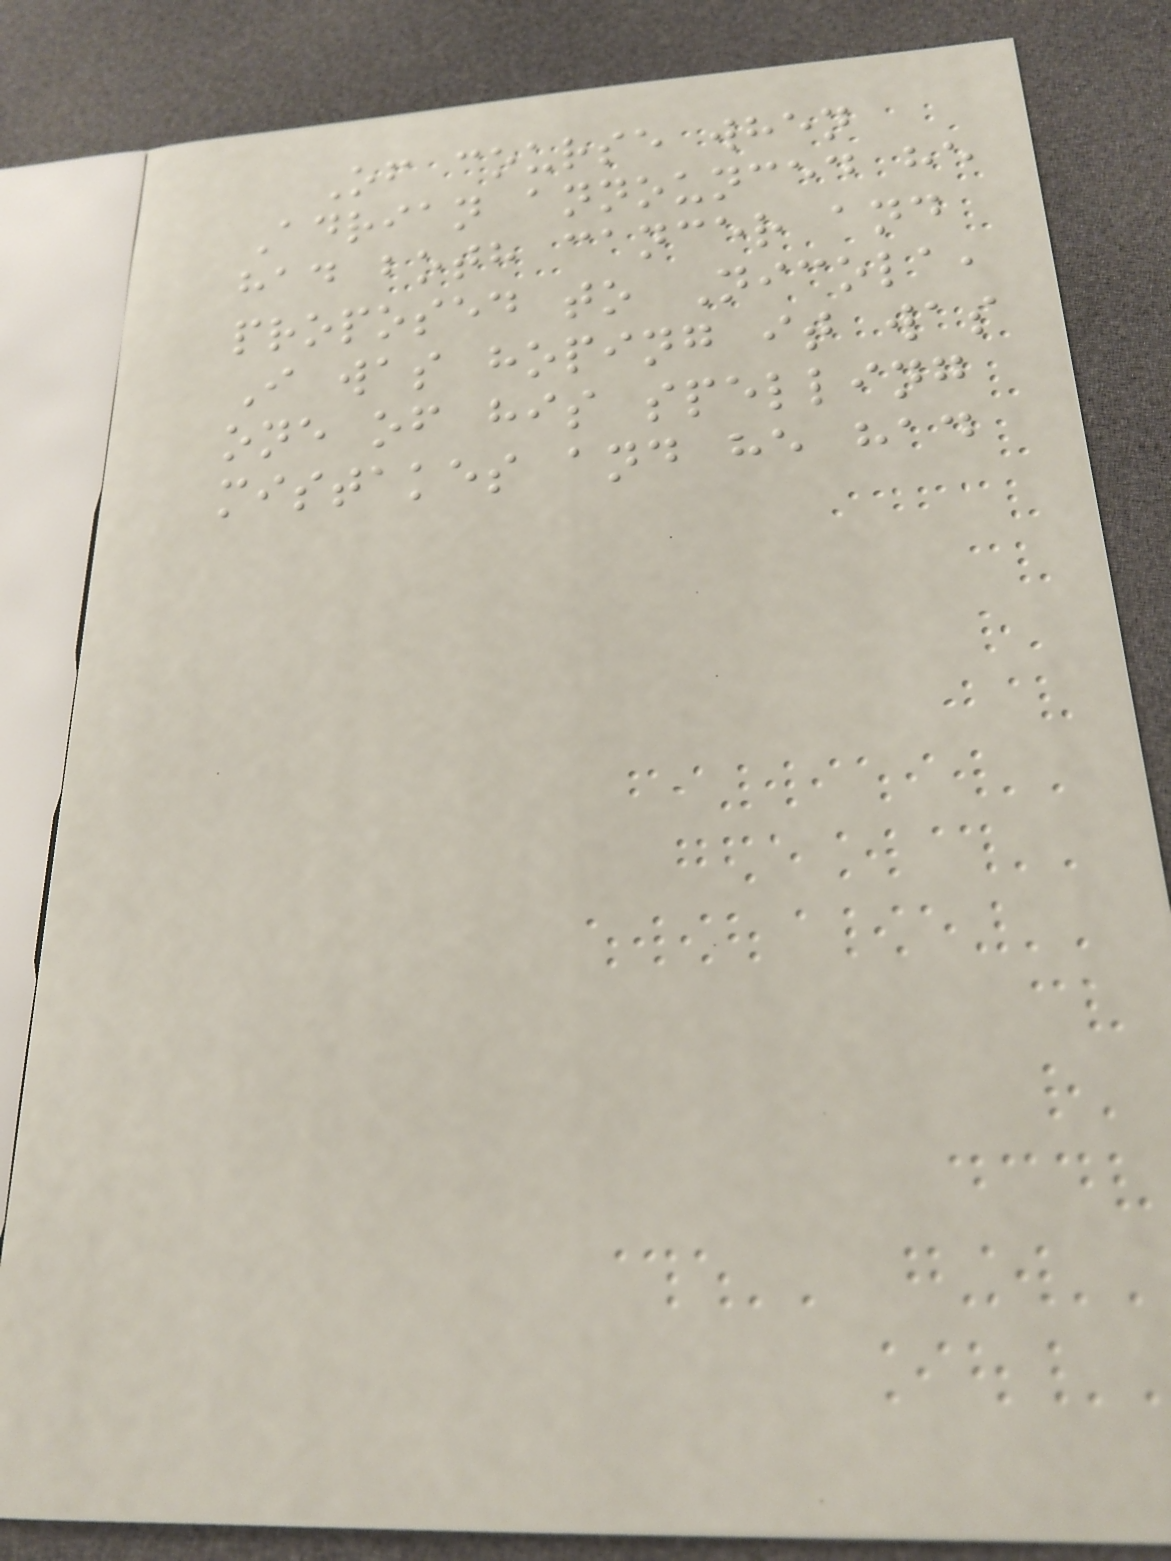Of course when
Adrian announced he
had both cancer and
proposed to Nicola,
I was hoping it was
one of his spelling
mistakes and he had
